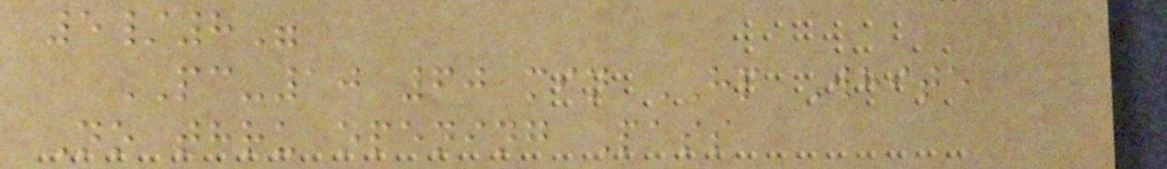5/8"
PC-10 60 min HP White
No thru opening Pass
